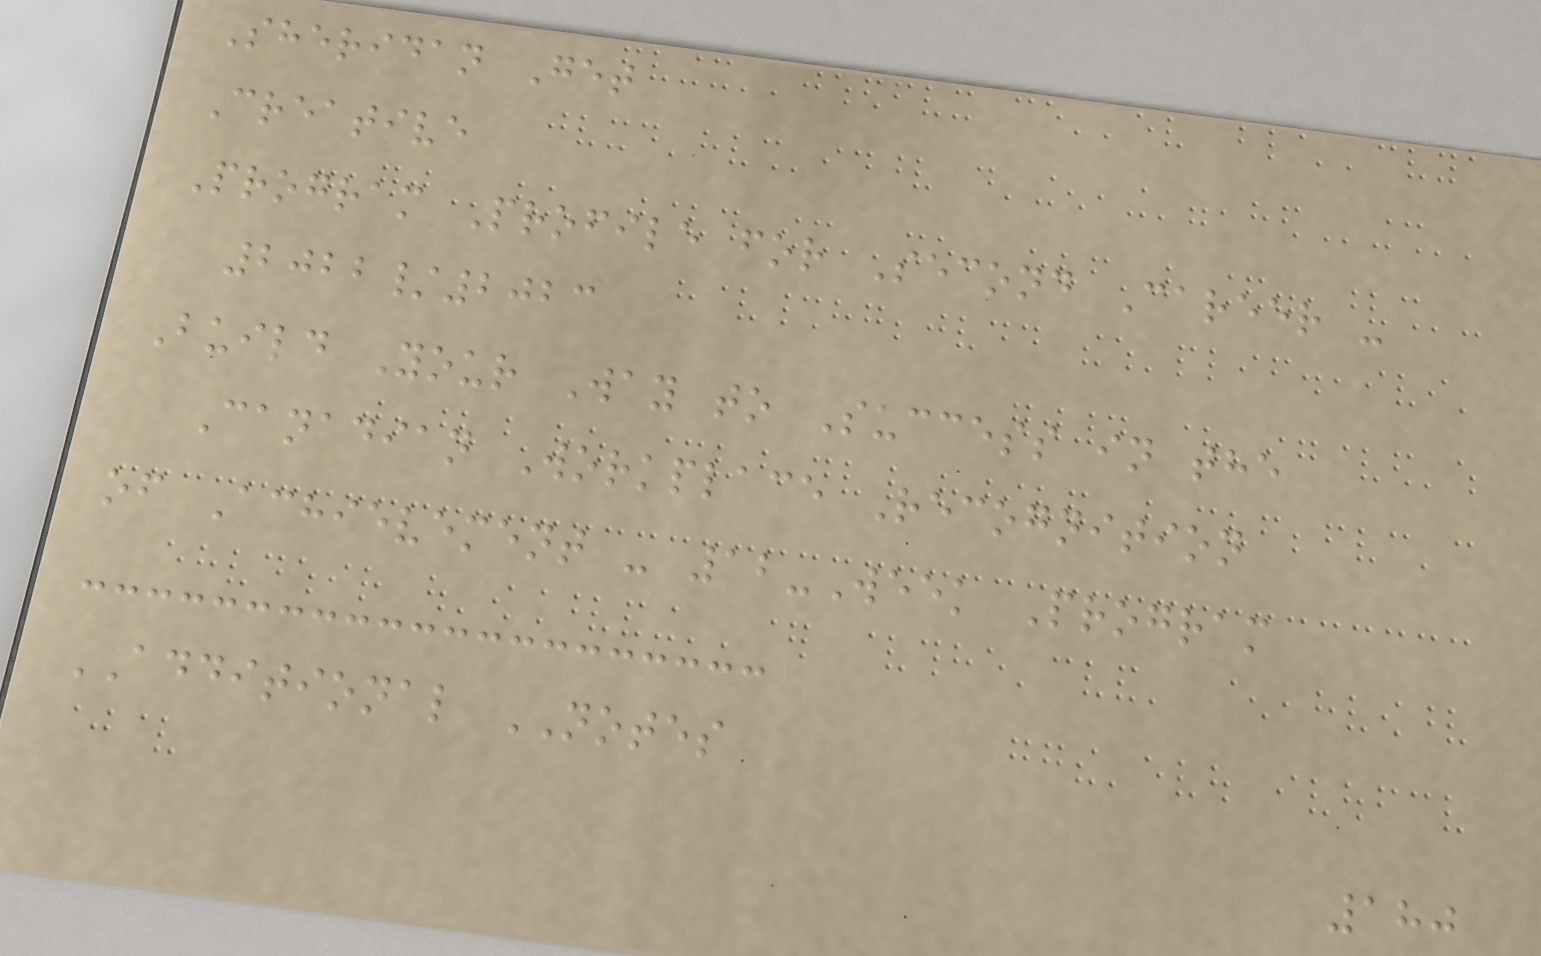Sheridan Get
Creative
Program Profile for Second Career -
2022/2023
Build Your Way to Success in the
Canadian Workplace Recognition
of Achievement - 12-Week Program
ADDITIONAL NOTES
180
